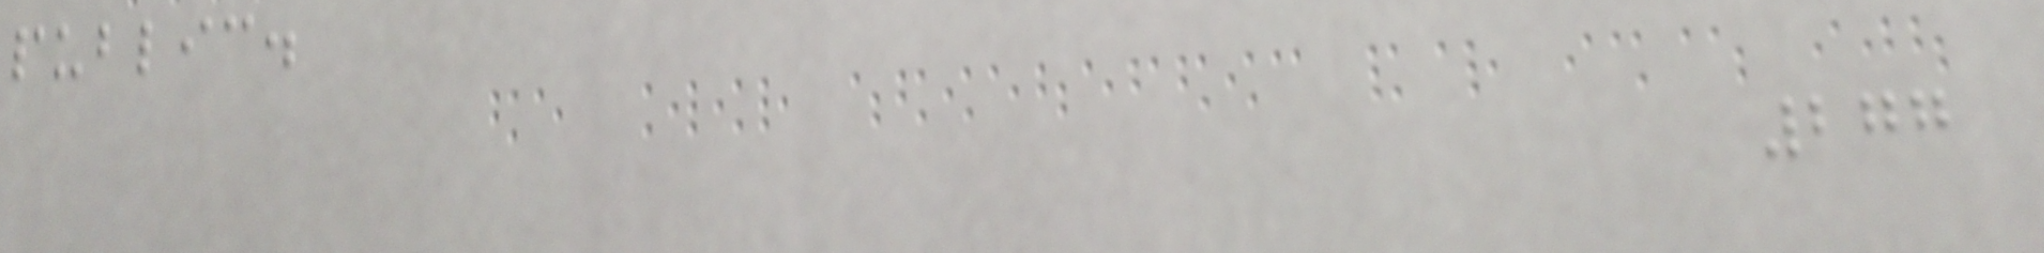public.
277
